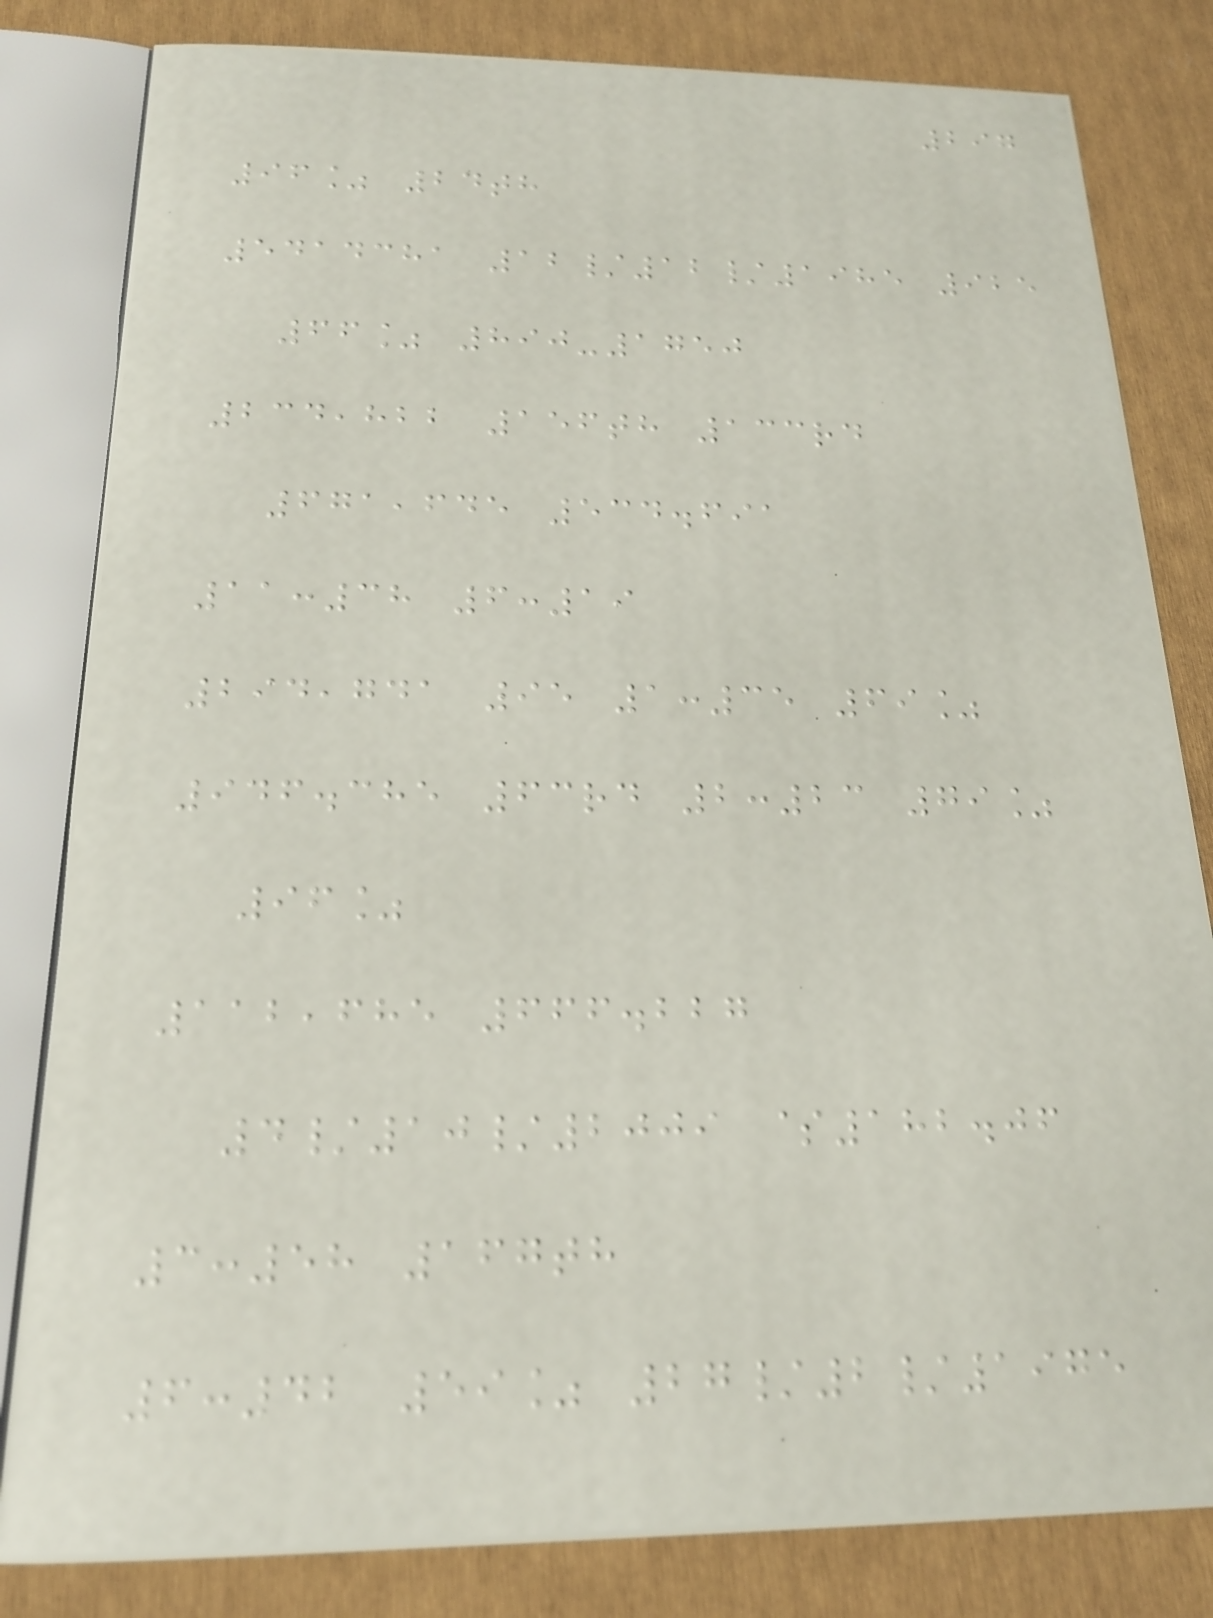297
96% 24th
5414381 12/12/1985 925
66% 890-1750
234,822 156th 133rd
671,645 534.691
11:38 6:19
294,741 95 1:35 69%
946.385 63rd 2:23 79%
96%
112,685 666.227
4/10/2009 $182.06
3:58 167th
6:42 59% 27/2/1975
